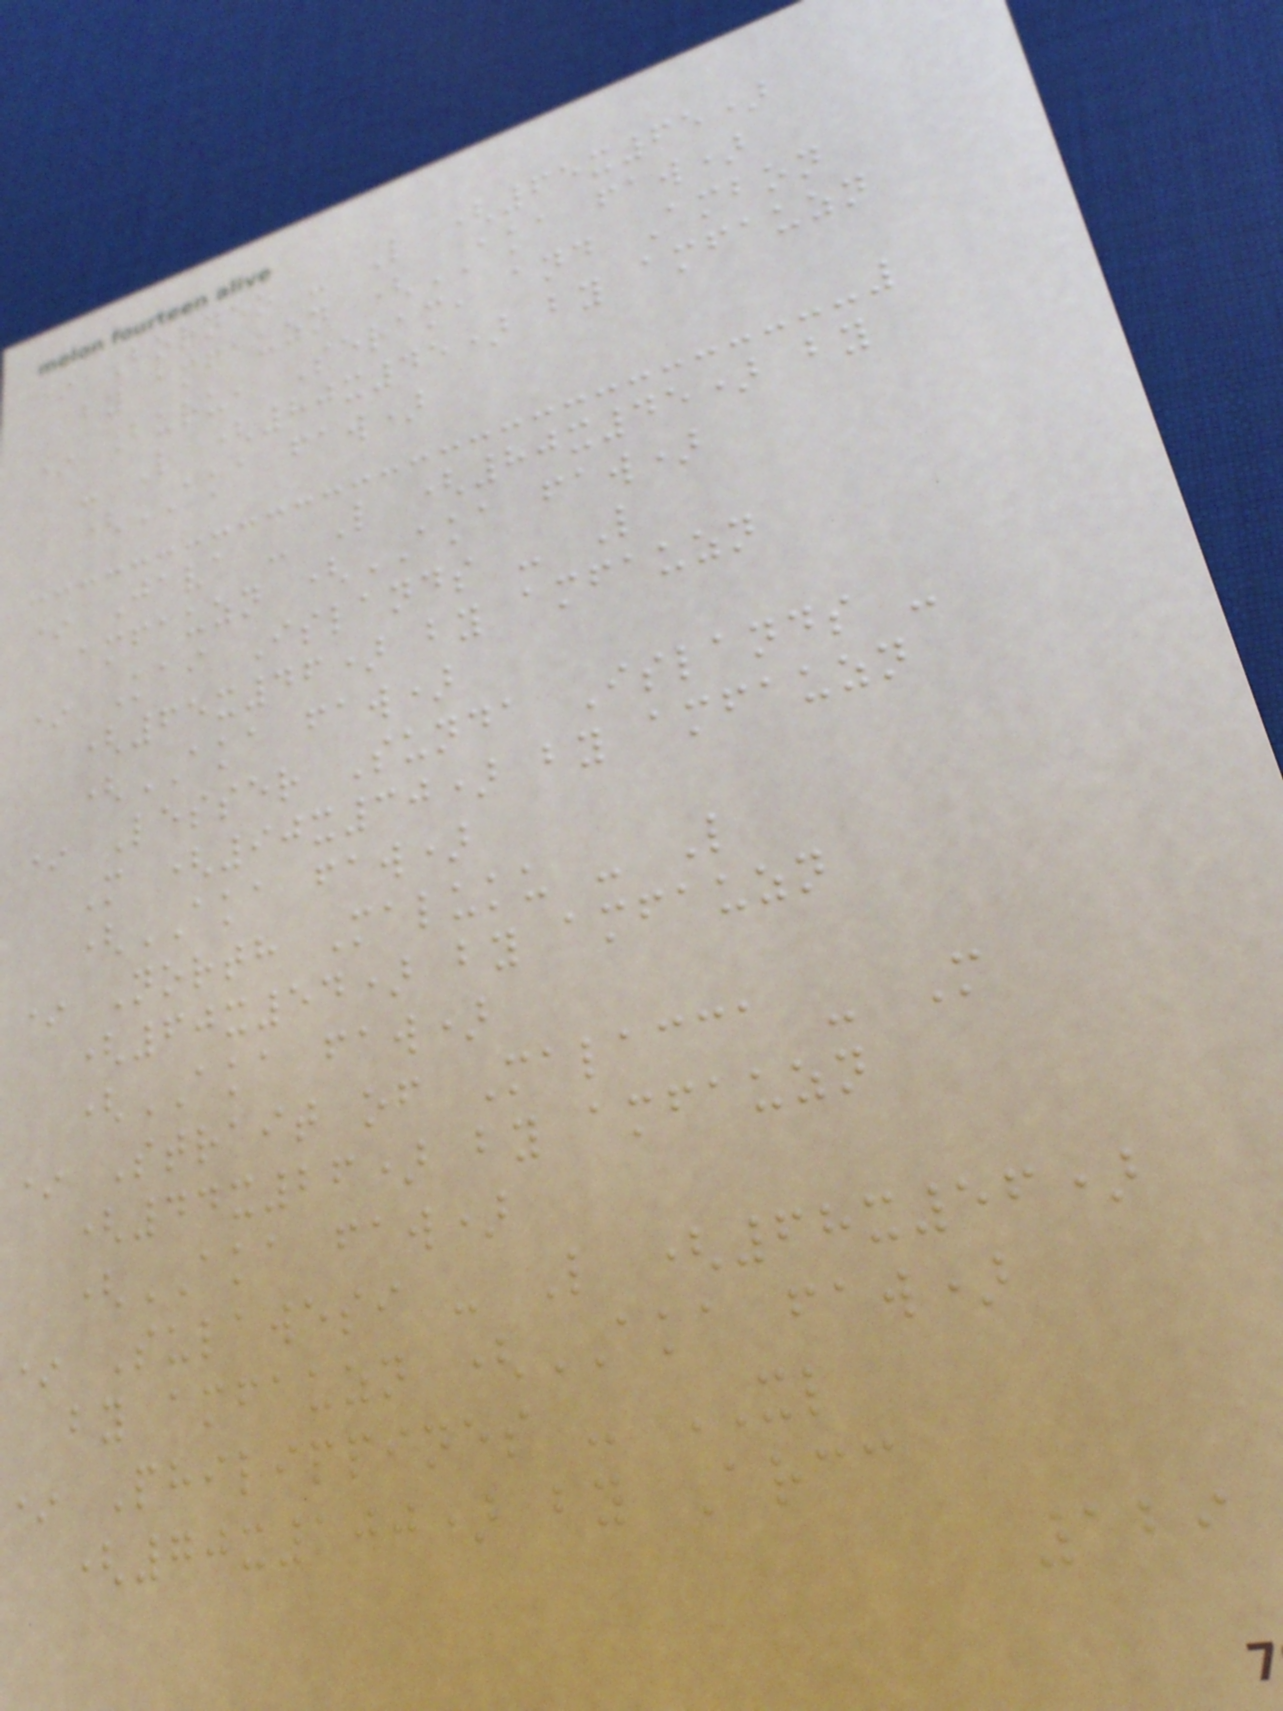* Borneo - L (65x65)
by amfauzn (AKA faw)
* Buru, Seram, and Ambon
- L (80x45) by amfauzn
(AKA faw)
* Java - L (80x45) by
amfauzn (AKA faw)
* Kai Islands - L
(65x46) by amfauzn
(AKA faw)
* Lesser Sunda Islands -
M (90x30) by amfauzn
(AKA faw)
* North Maluku - L
(60x54) by amfauzn
(AKA faw)
* Strait of Malacca - M
(44x26) by amfauzn
(AKA faw)
* Sulawesi - L (68x56)
by amfauzn (AKA faw)
* Philippines - XL
(70x100) by Arcc
129
